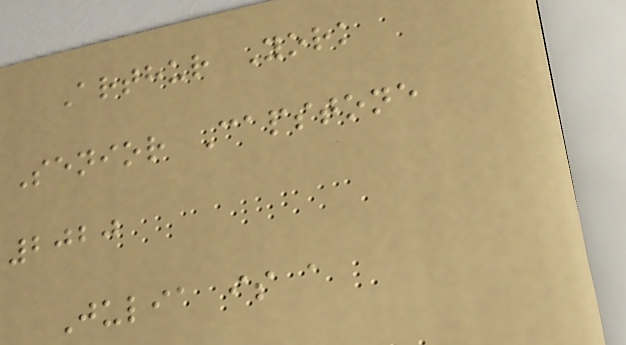Arthur York
Senior Capstone
2020
Julia is a
